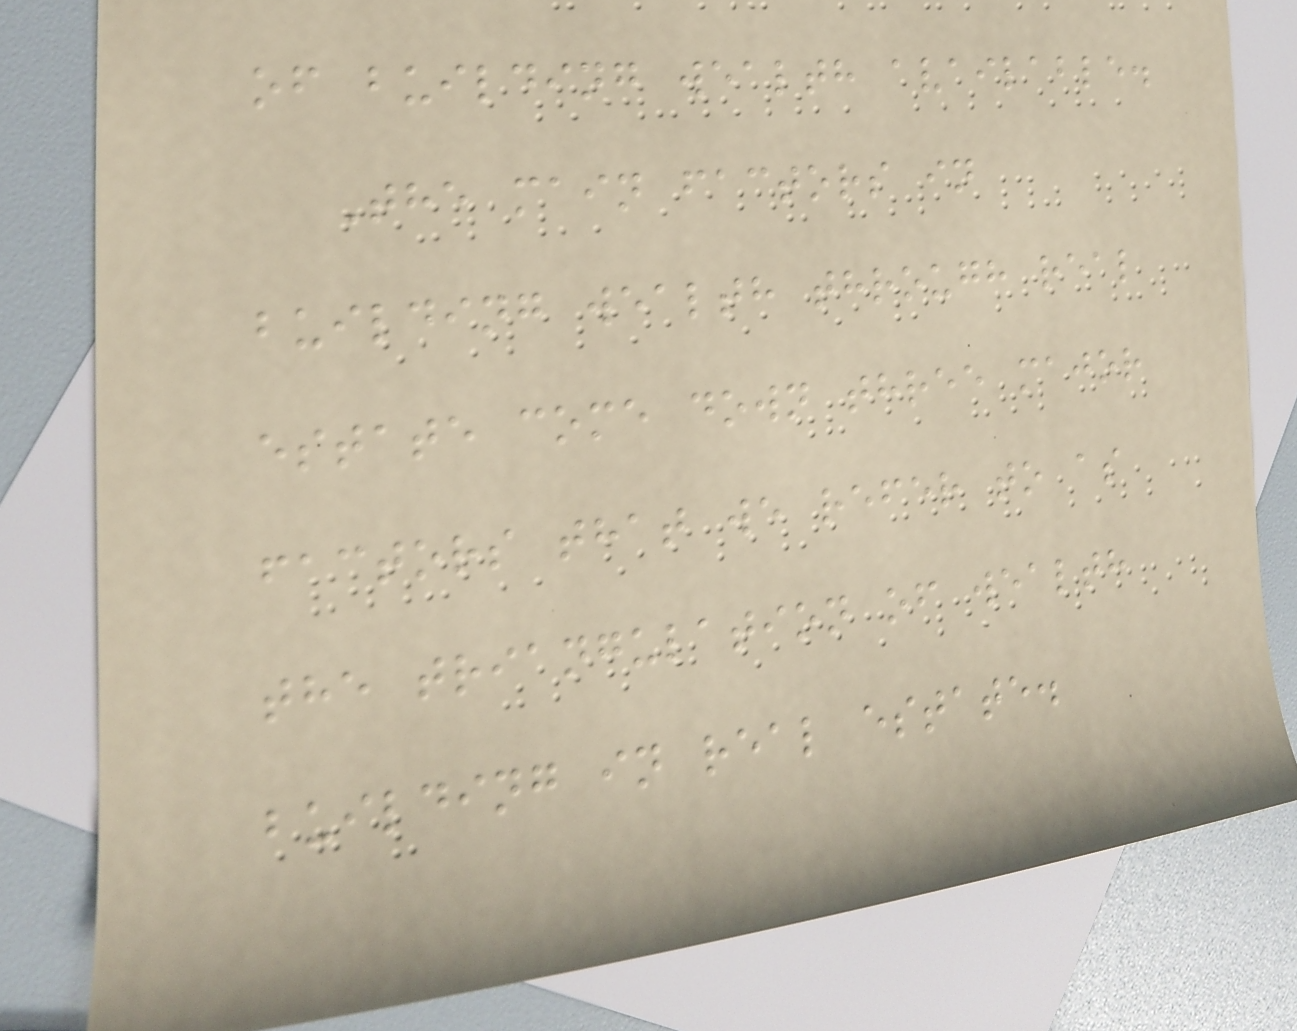of building wealth available.
The main factors in
building wealth through real
estate come down three major
factors that we refer to as
the triangulation of wealth
building in real estate.
